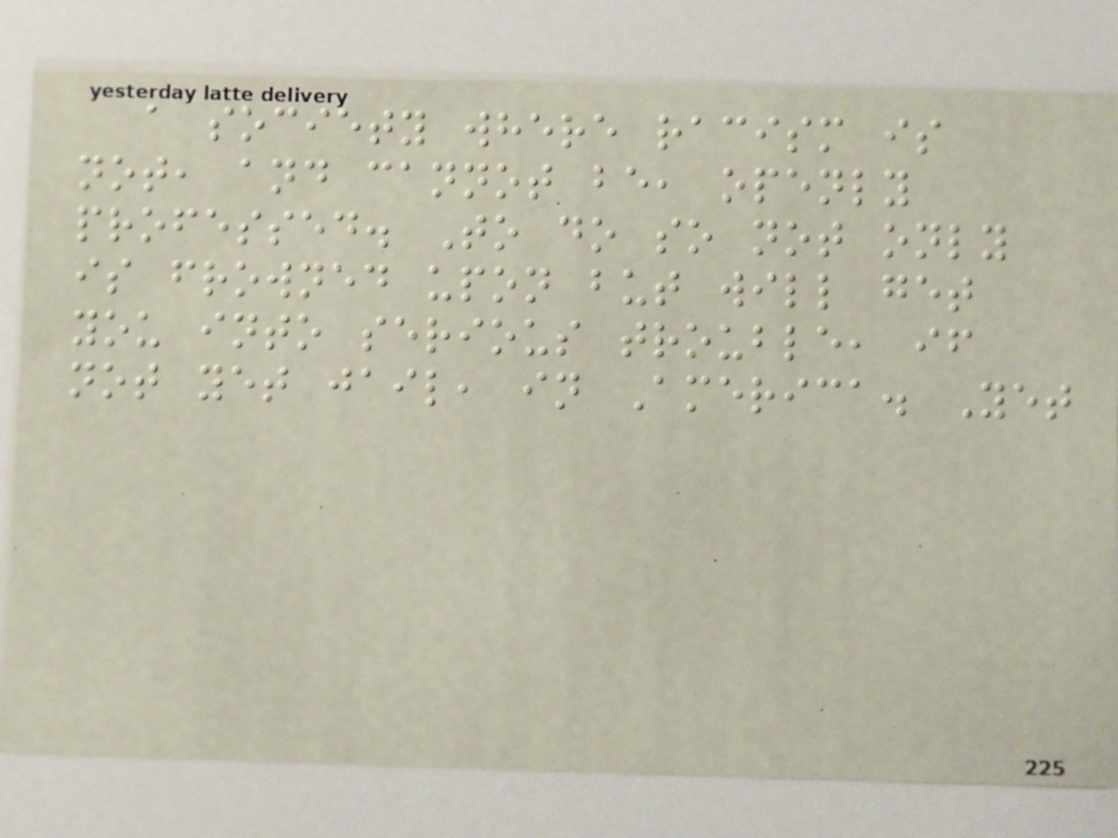a society where racism is
not, and cannot be, openly
professed. To do so not only
is frowned upon but will get
you into serious trouble, if
not yet jail, in America. Yet
